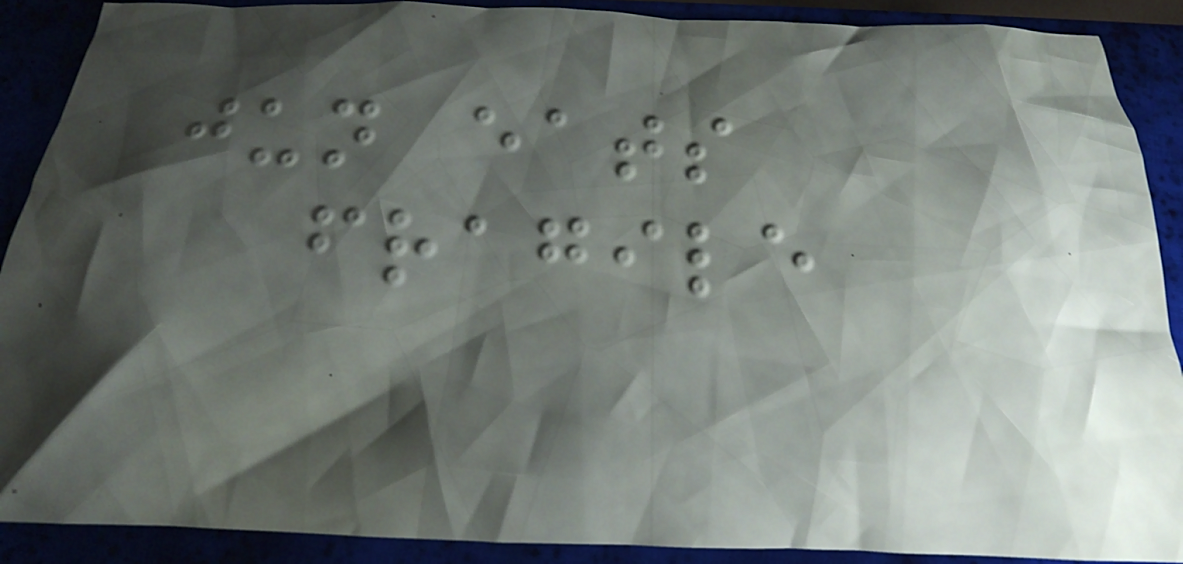jun eats
fragile
